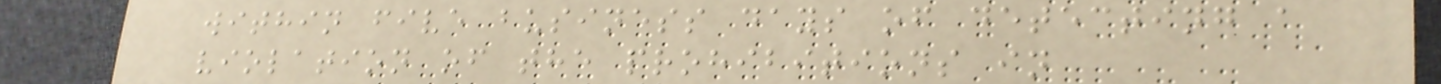within five business days of detecting a
violation of the prohibitions in
